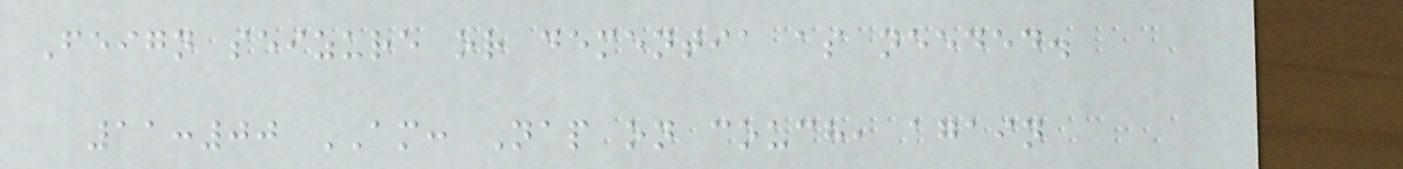Feign seizure or dementia as needed.
11:00 AM: Nap on couch, again
